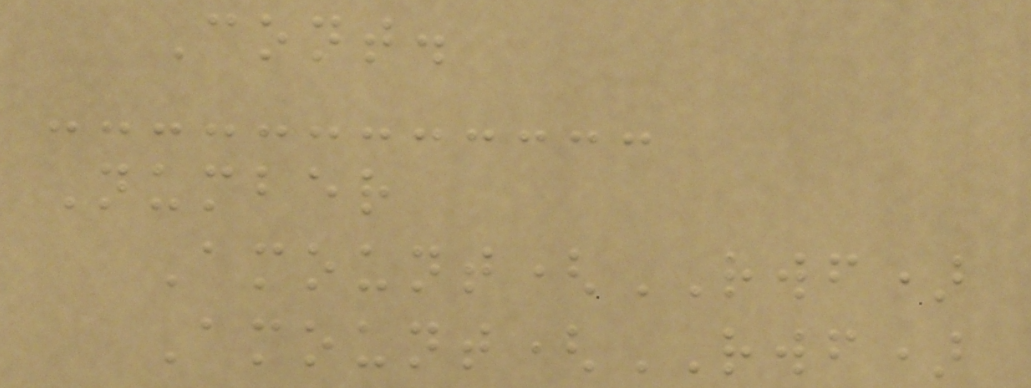Cont.
Number
Amount(RWF)
Amount(RWF)
